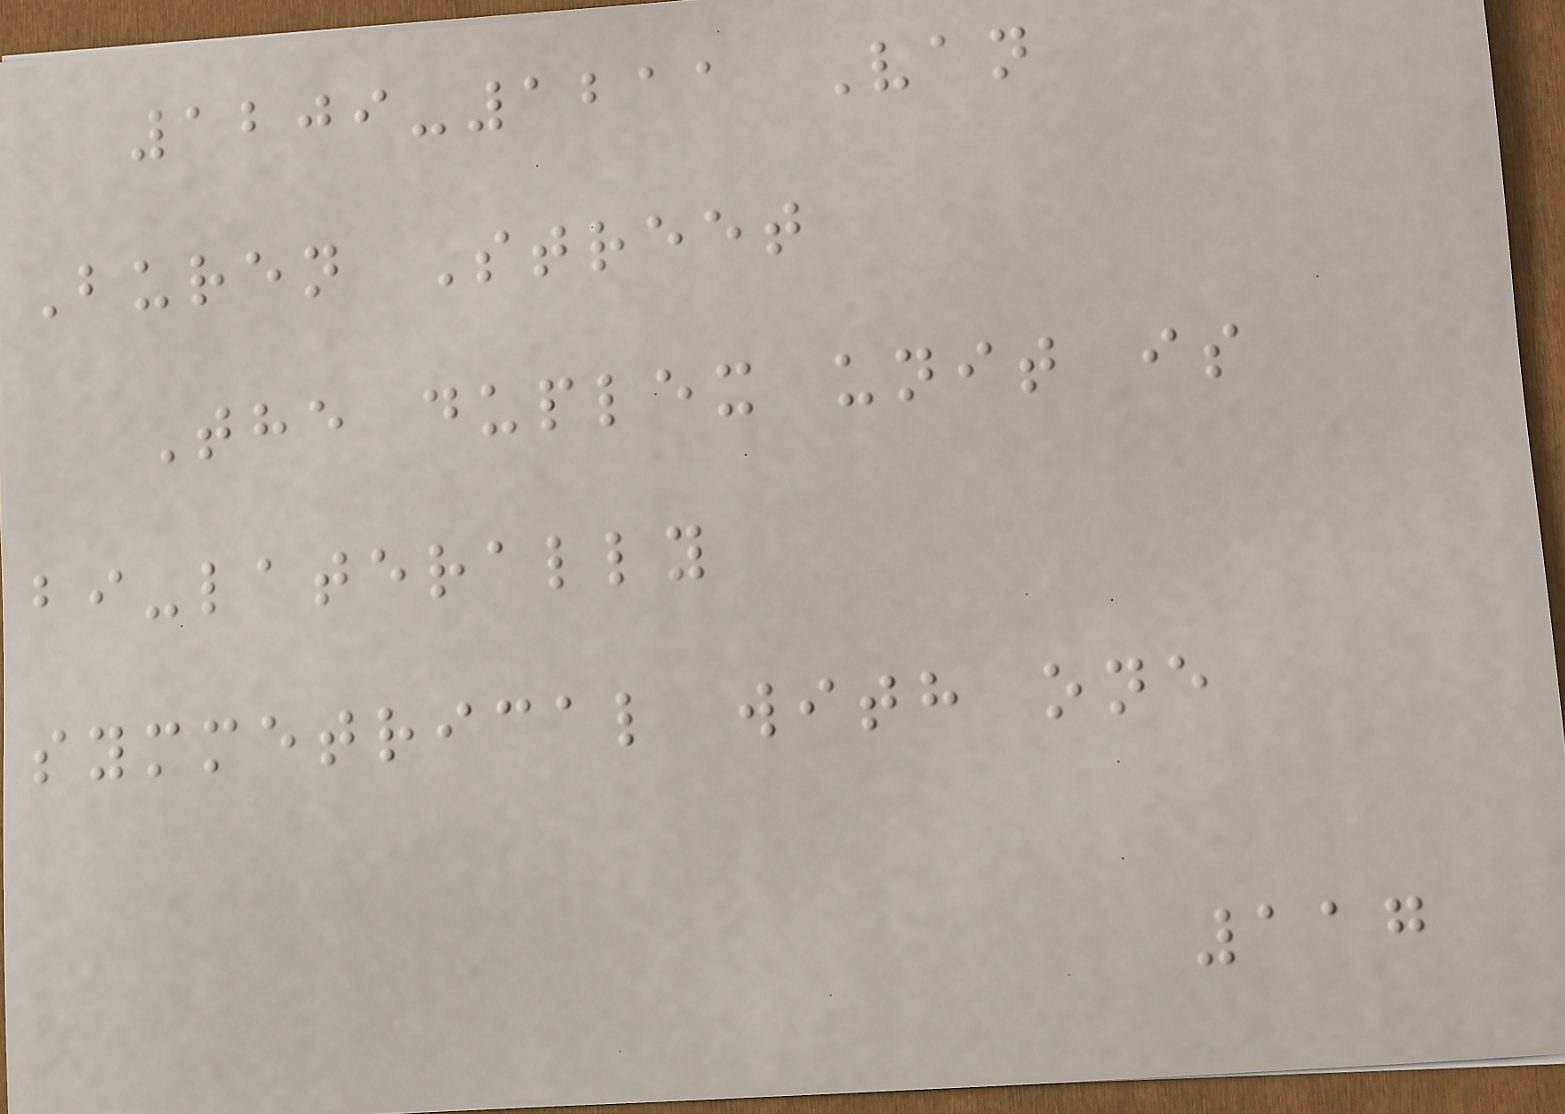1209-1211 Van
Buren Street
The duplex unit is
bi-laterally
symmetrical with one
117
